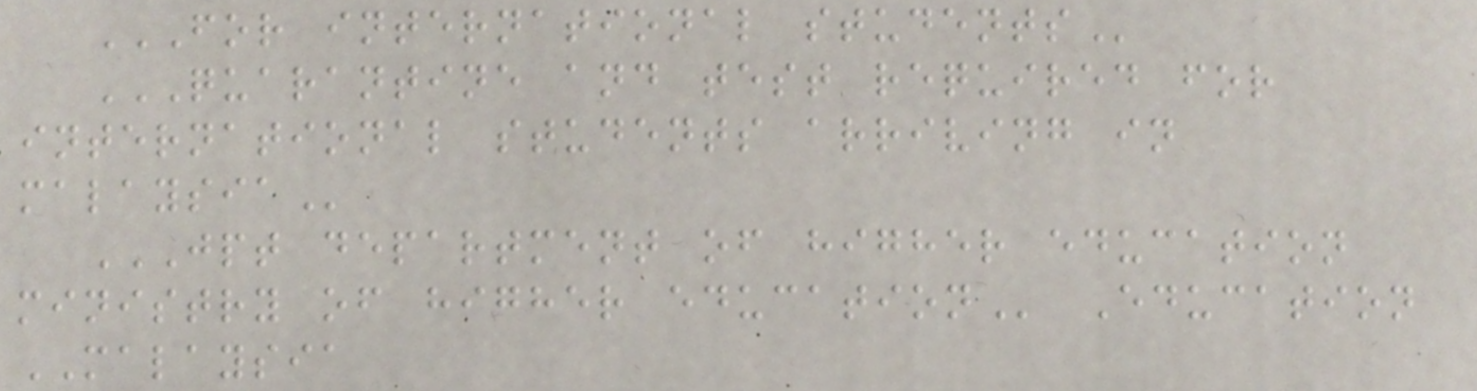FOR INTERNATIONAL STUDENTS
QUARANTINE AND TEST REQUIRED FOR
INTERNATIONAL STUDENTS ARRIVING IN
MALAYSIA
JPT DEPARTMENT OF HIGHER EDUCATION
MINISTRY OF HIGHER EDUCATION Education
MALAYSIA
